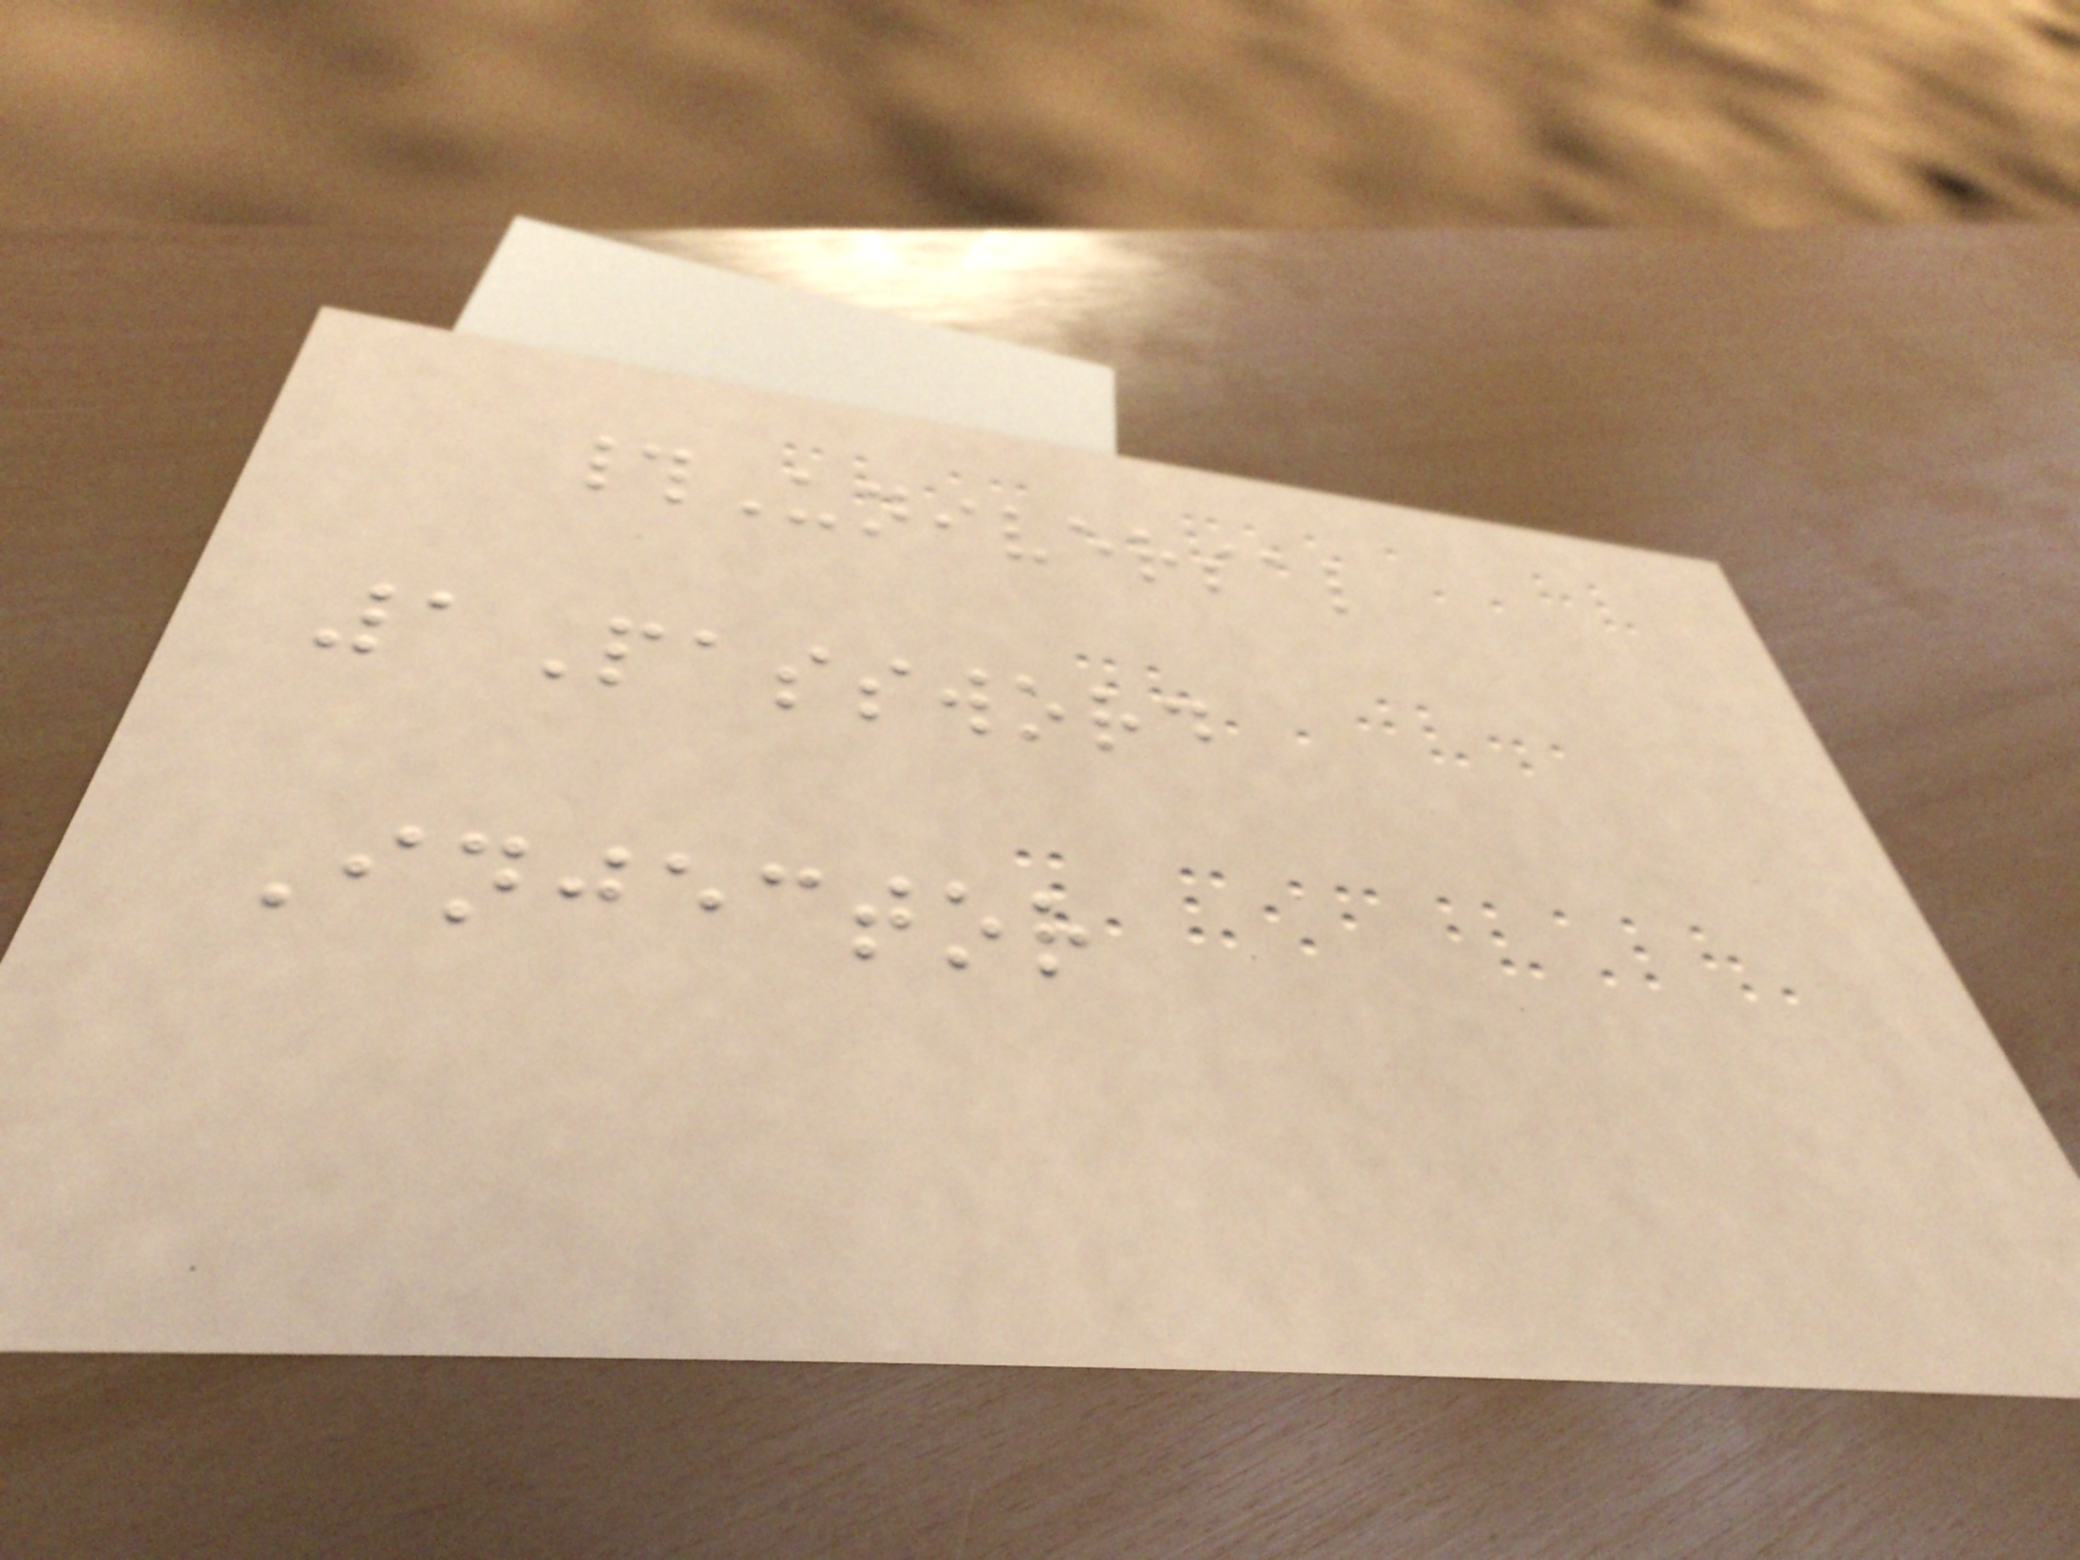#Universal
1Password
Injector
